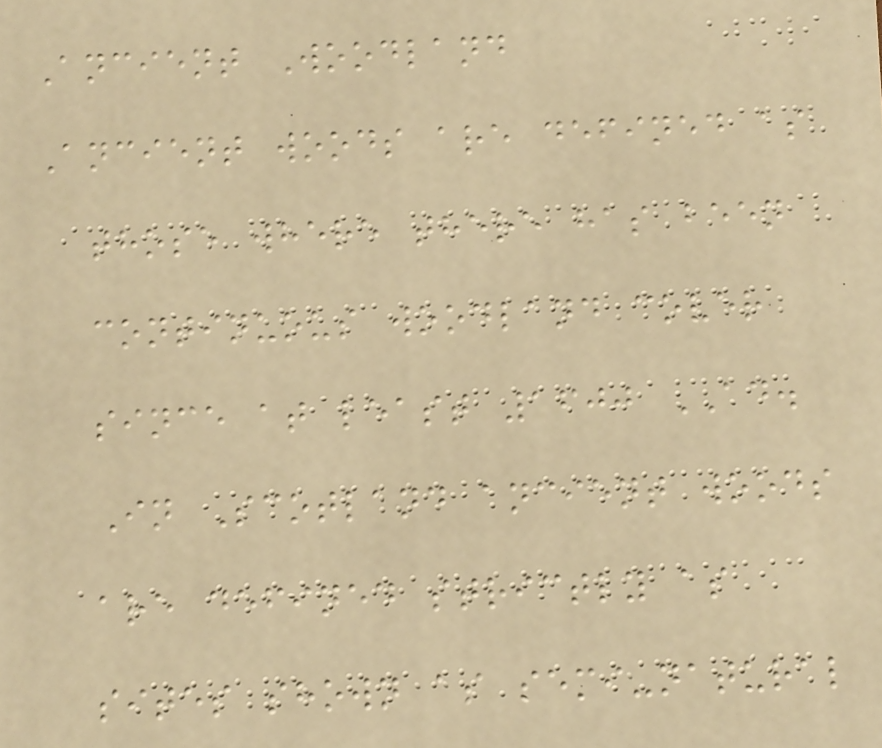Ancient Woodland
Ancient woods are defined as
those where there has been
continuous woodland cover
since at least 1600 AD.
In Scotland ancient woods
are defined strictly as
sites shown as semi-natural
